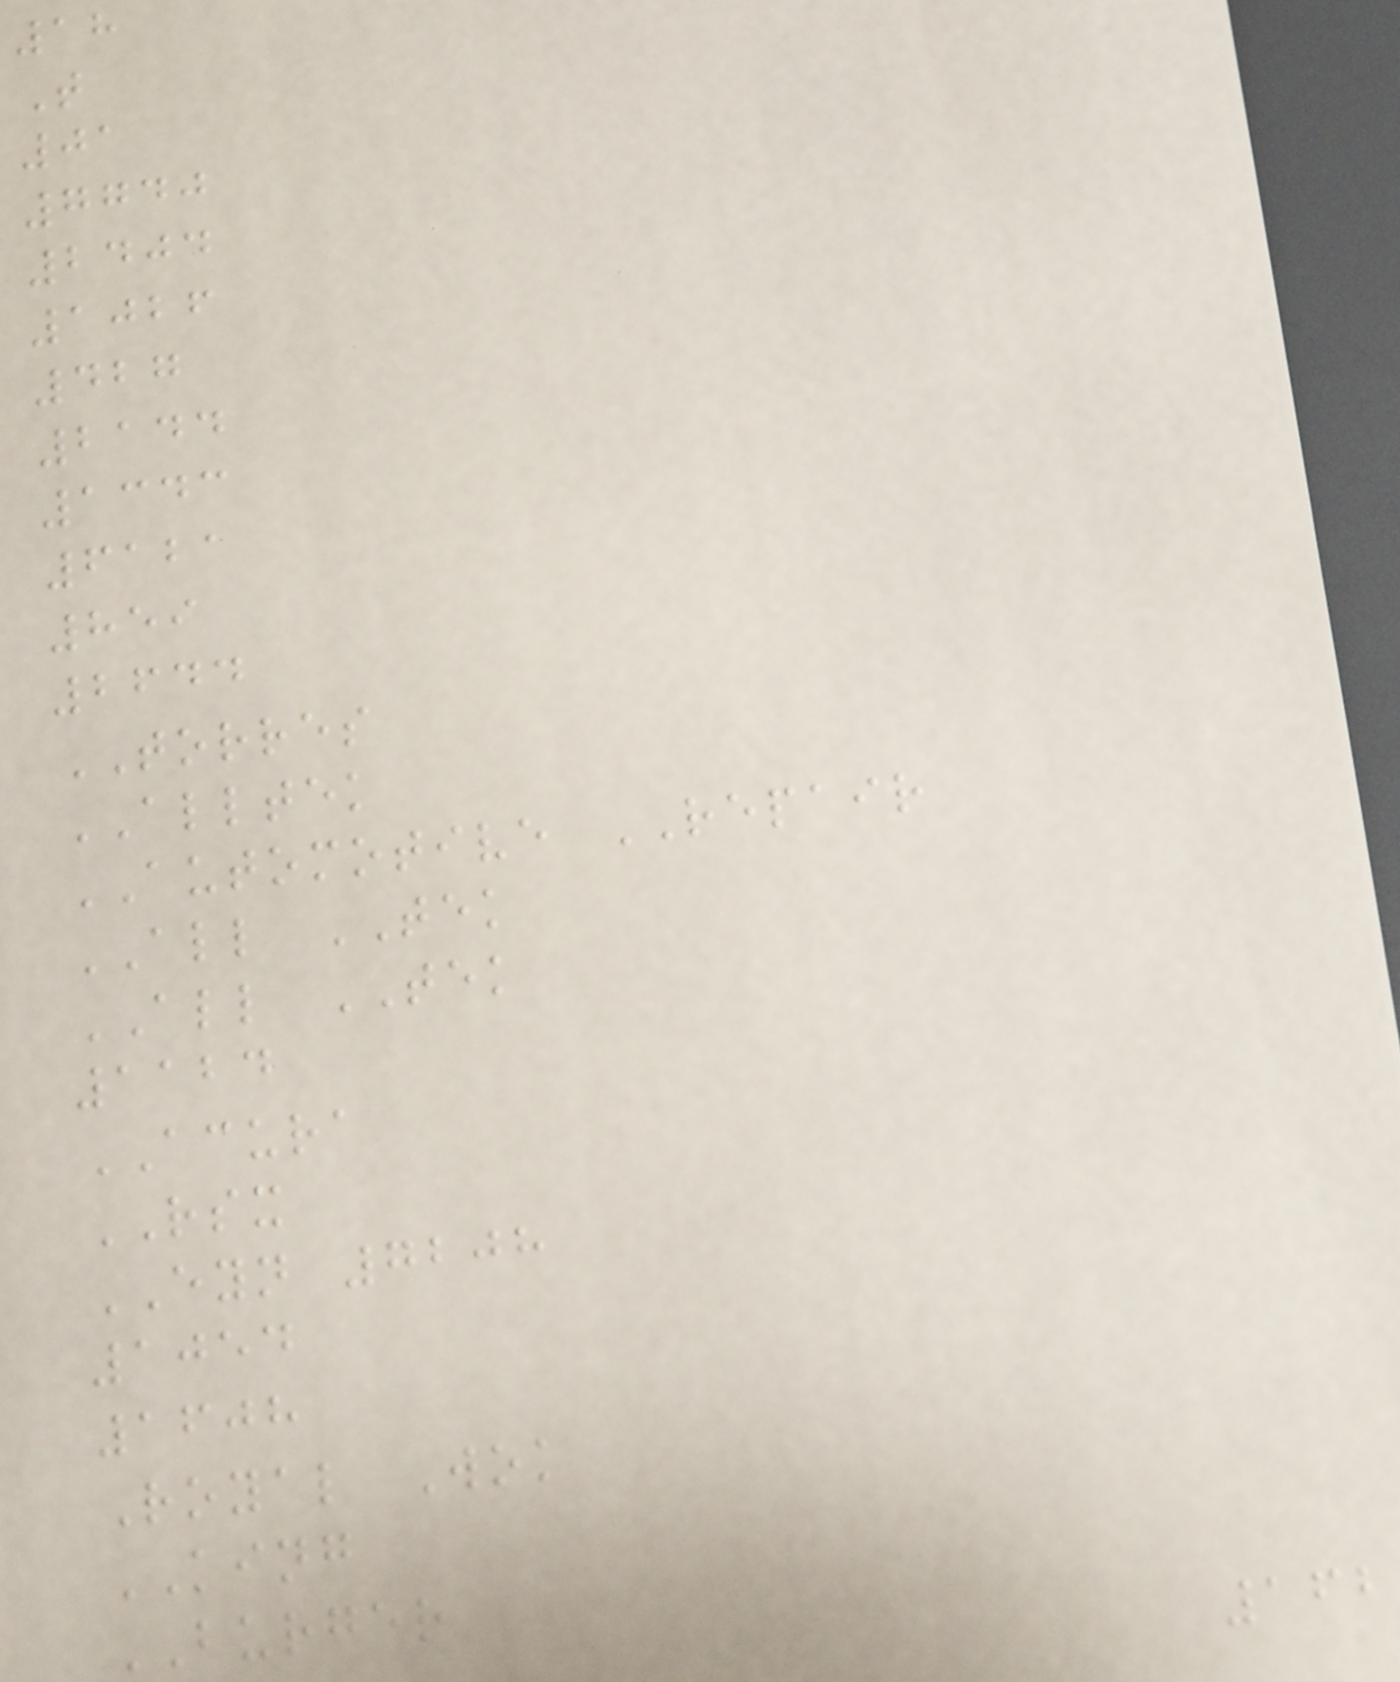18
T
01
7740
2404
1026
427
2144
1343
6121
859
2644
TORRES
ALLTEK
AUTOMOTIVE REPAIR
ALL TEK
ALL TEK
1124
ACURA
RSX
EYN 7208
1054
1608
Royal Wok
KING
BURGER
162
